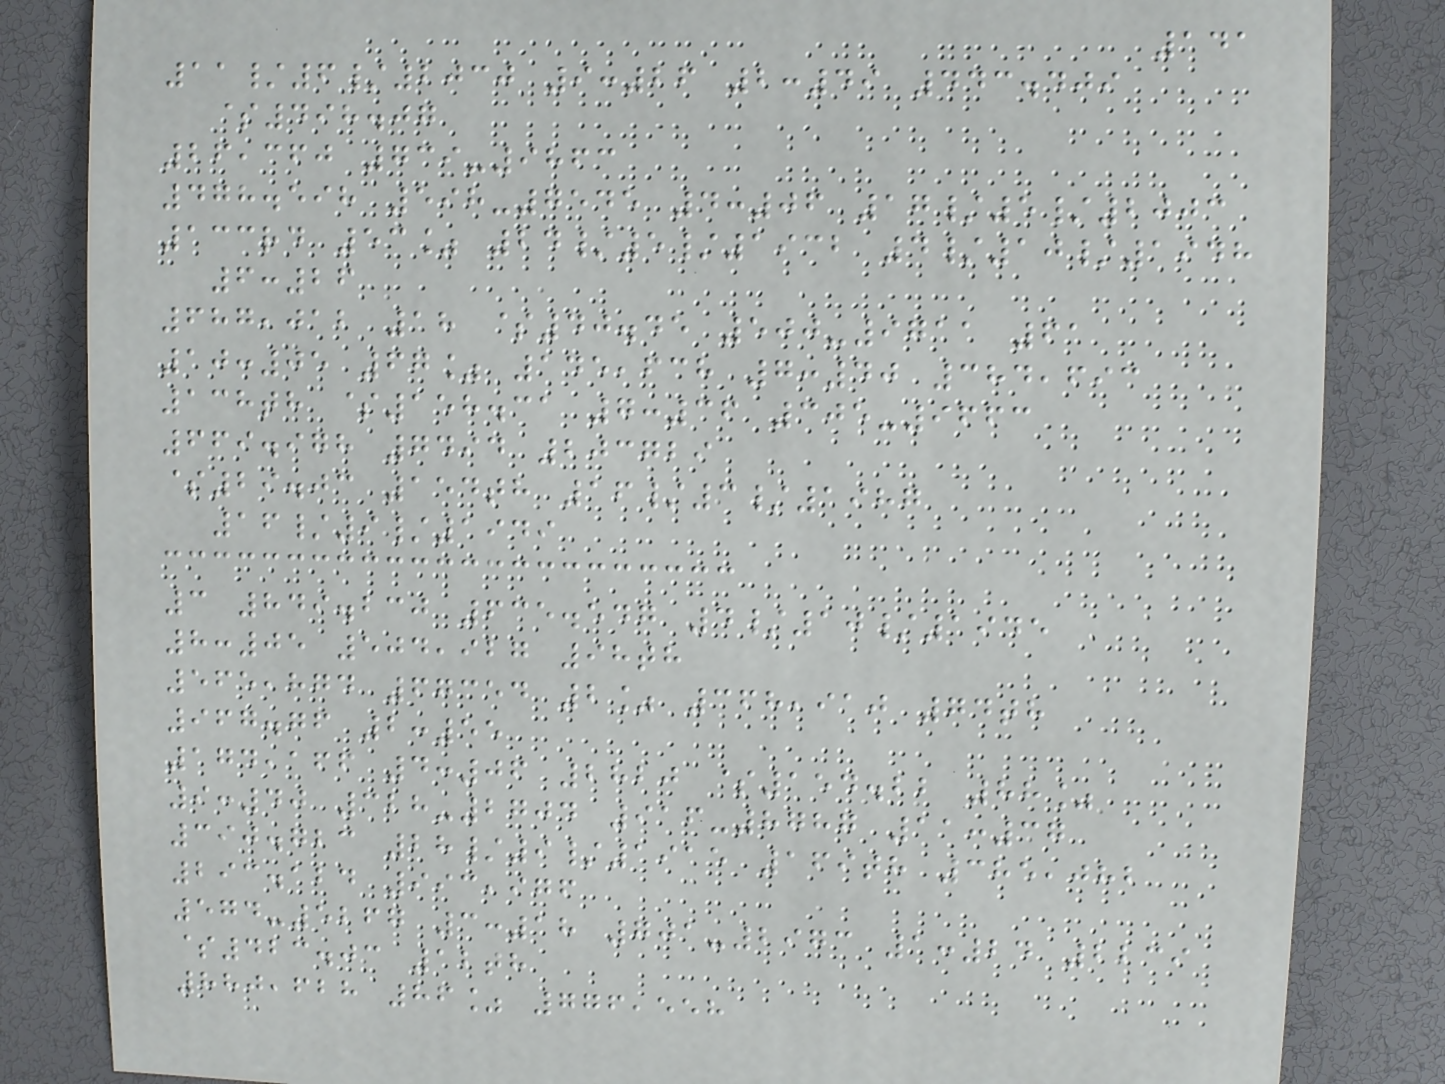141
11/6/2030 9:26 2:49 443.409
$498.07
26,360 739-9863
478.598 598-7545 4:06 17/5/2003
133rd 53% 24/5/1932 4/10/1948
6:26
687,012 18 $40.45 500-9711 61
10:05 67% 145,638 7:40 384,693
138th $158.31 7:36 305-9663
669.978 7494 203729
$29.03 154th 16/3/1987
16/9/1949
3 849.230 635.547 4/10/1945
8:05 504,927 98th
565,874 67354 2% 368,910 74th
967.76 2:55
174,166 4:06 2820 $154.22 88%
9:40 328-2704 916-8787 11:37
390.723 28/9/1915 169th 385,082
293.124 993,976
574-5267 3:18 701-2973 1:24 2239
$423.03 12th
880,628 86% 776,558
